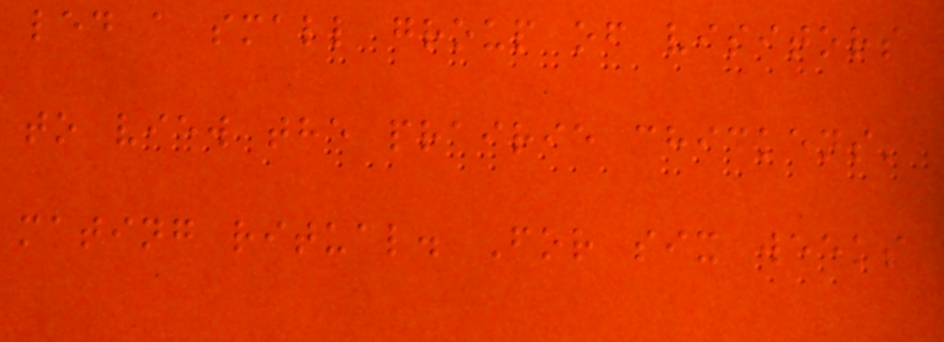led a small group of visitors
to view the prairie chickens'
mating ritual. For six weeks
